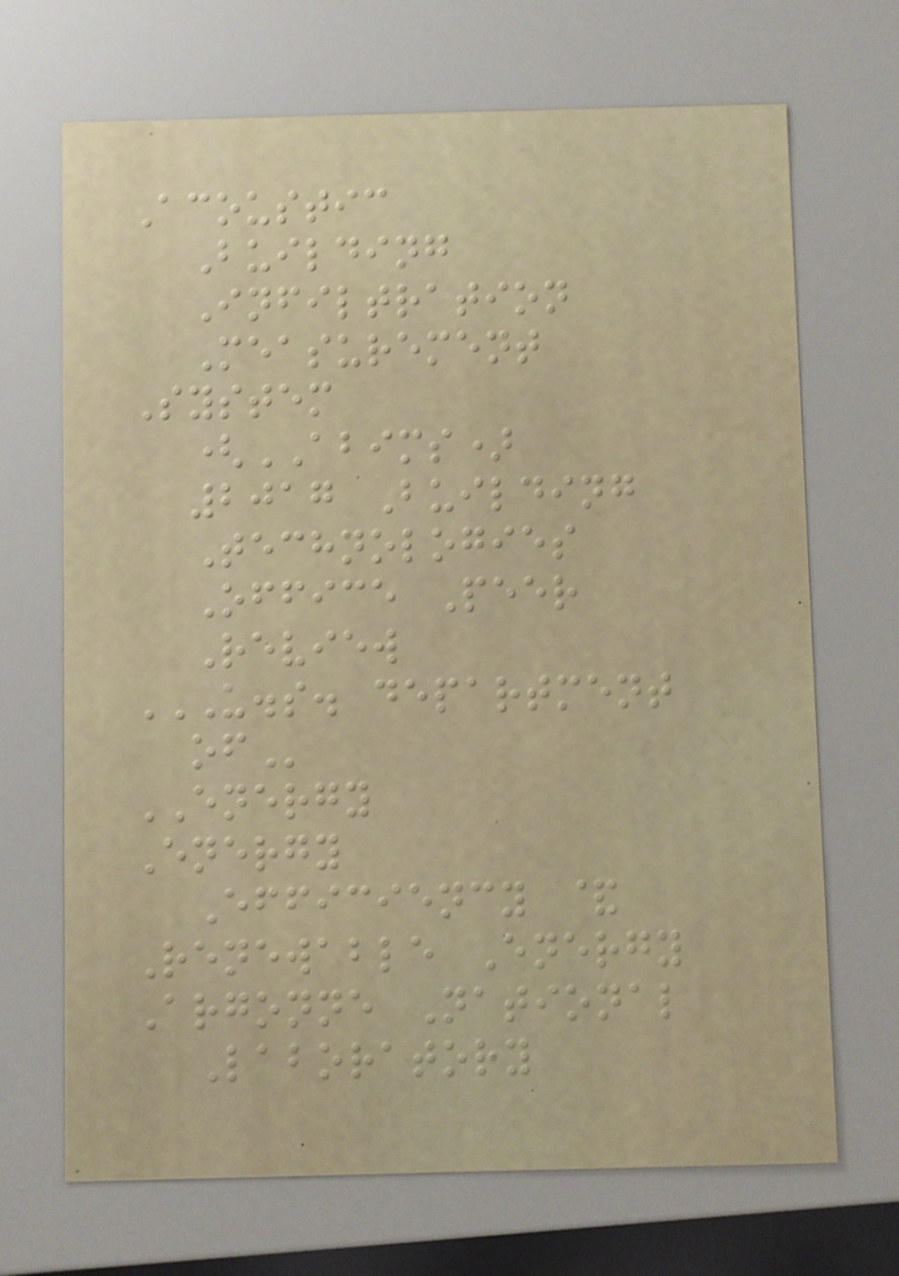Acoustic
Building
Infiltration
Measurement
System
(ABIMS)
2017 Building
Technologies
Office Peer
Review
U.S. DEPARTMENT
OF
ENERGY
Energy
Efficiency &
Renewable Energy
Argonne National
Laboratory
